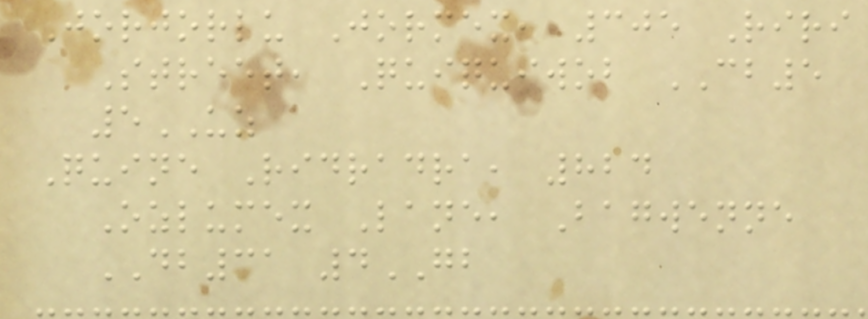Jorjorlu Jormex, 305 Riri
Street, Quiquiwob CB5
5UZ
Quine Ridradra, 824
Ozlumex Lane, Bagwenne
DB31 4GB
